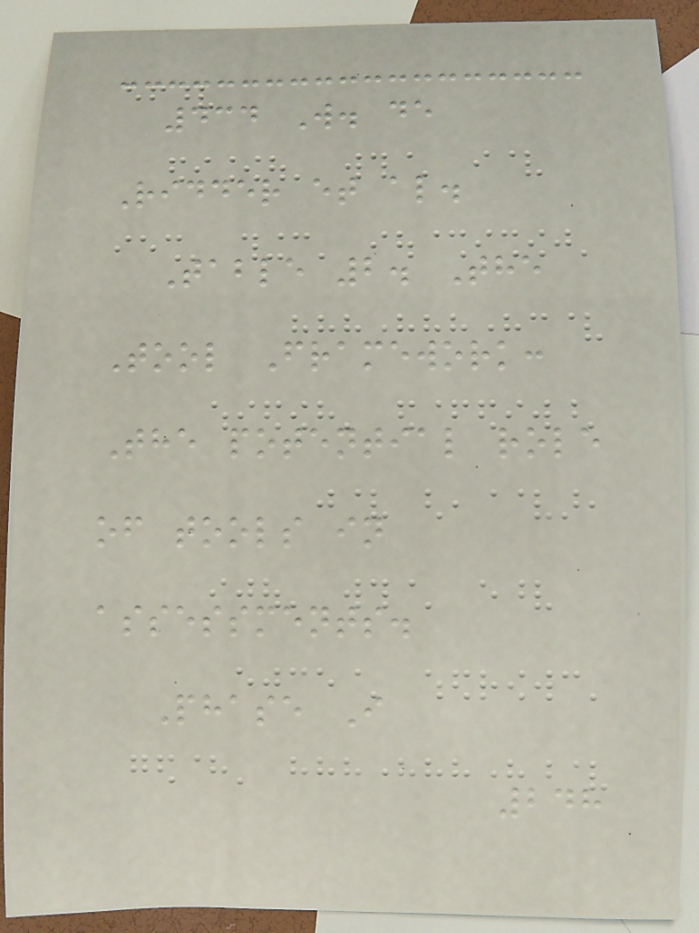434 W. de
Ridder et al.
Table 2. The
Tool Framework:
The potential role
of tools in
assessments.
Phase I
248
